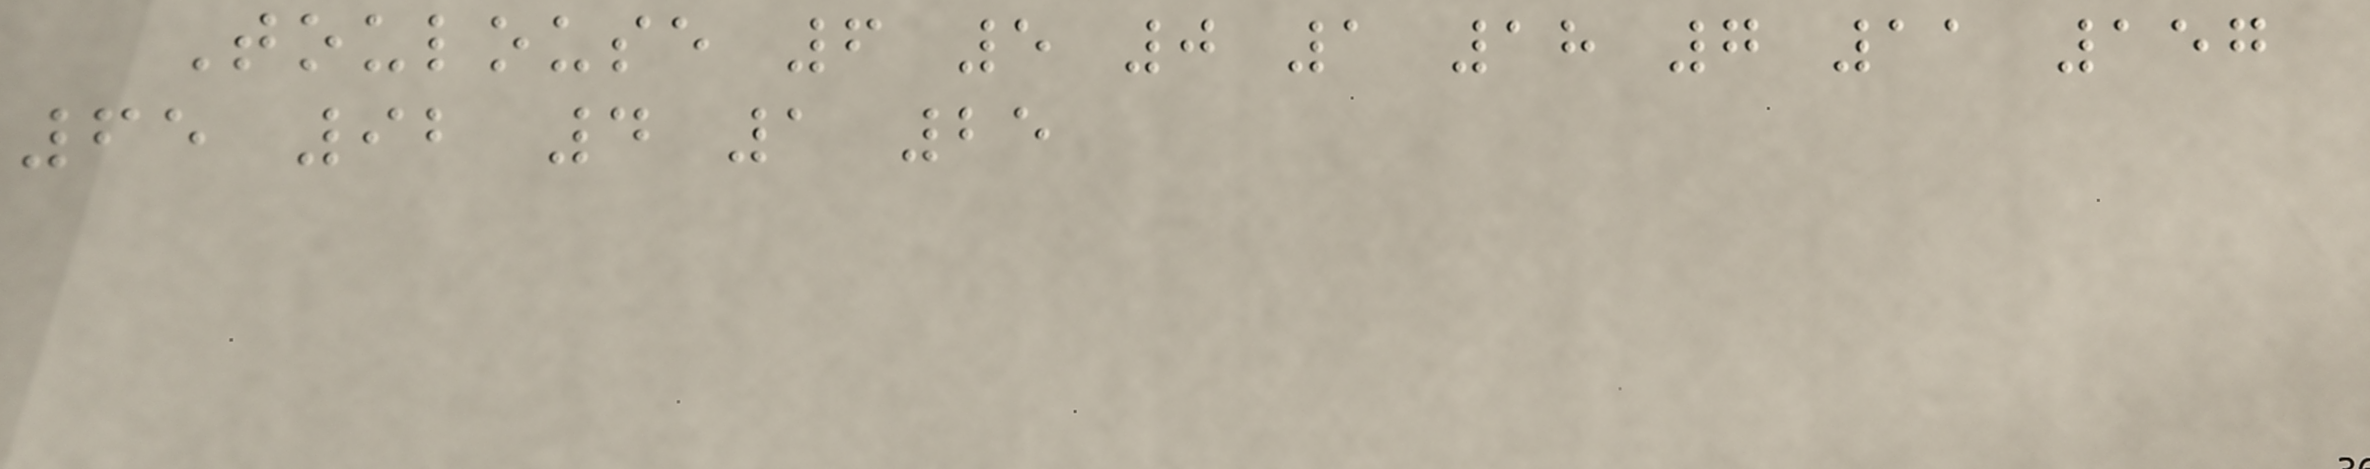Toulouse 6 5 0 1 18 7 11 157
65 92 4 1 25
